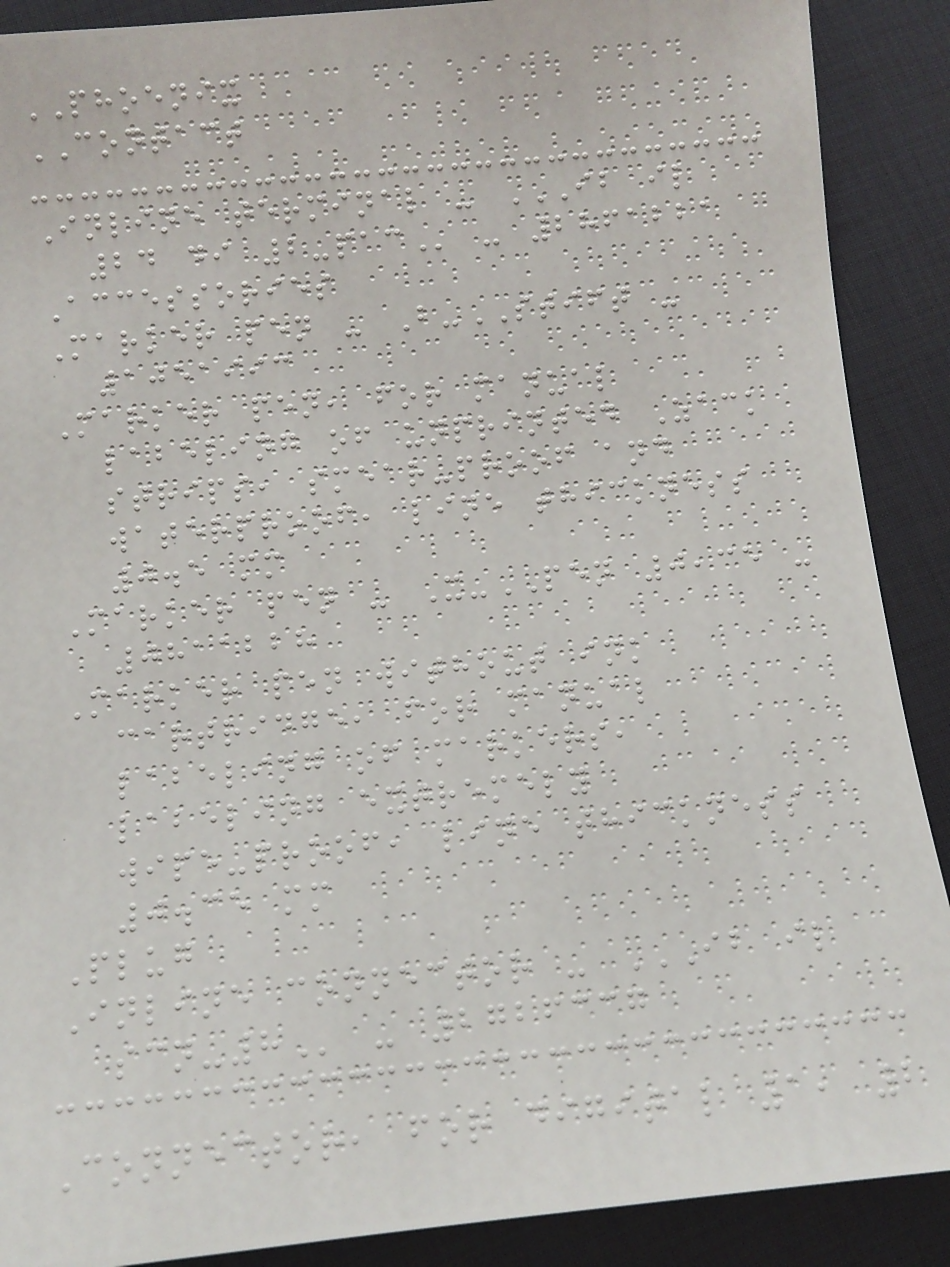PHOENIX
CONTACT
Inline terminal - IB IL
24 DI 2-PAC - 2861221
Accessories
Marker pen - B-STIFT -
1051993
Marker pen, for manual
labeling of unprinted Zack
strips, smear-proof and
waterproof, line thickness
0.5 mm
Marker pen - X-PEN 0,35 -
0811228
Marker pen without ink
cartridge, for manual
labeling of markers,
labeling extremely
wipe-proof, line thickness
0.35 mm
Plug
Inline connector - IB IL
SCN-8 - 2726337
Connector, for digital 1, 2
